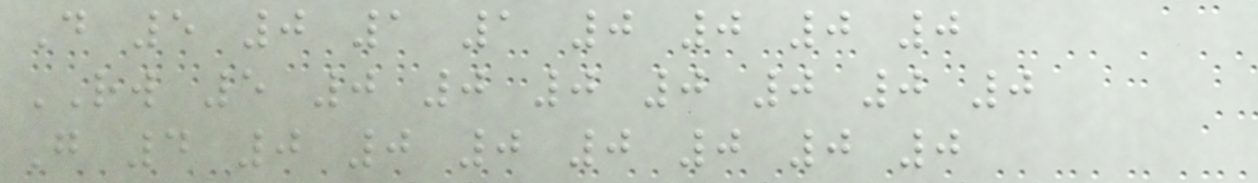D 5 0 1 1 0 0 0 0
RW 5 0 0 0 0 0 0 0
G 4 0 0 0 0 0 0 0
